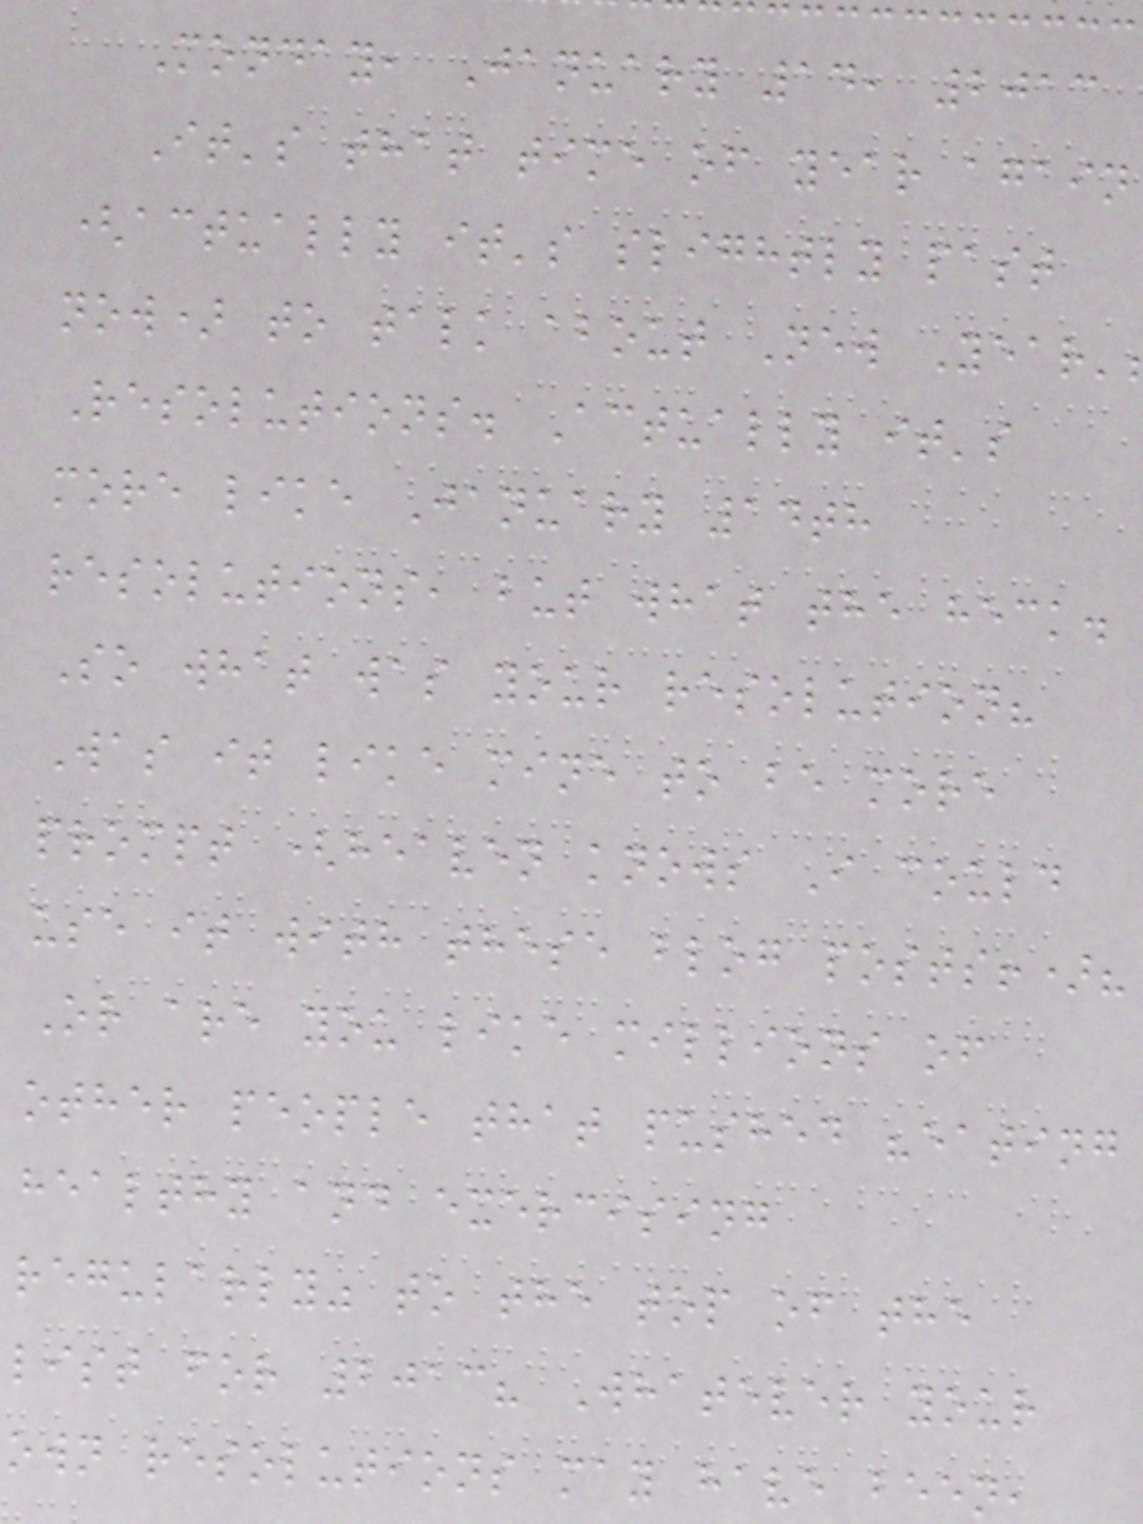Monday, January 14, 2013
It's that time of year again
(actually it's slightly past
now) to talk about New Year'
Resolutions. Actually it's
more like January 14th
resolutions, but what the heck.
So what was your resolution?
Was it like mine to be more
prompt (heaven knows I could
use it with these blog posts!)?
Or are you like millions of
other people that pushed "eating
healthy and exercising
regularly" to the top of the
list for 2013? Whatever your
own resolutions may have been,
